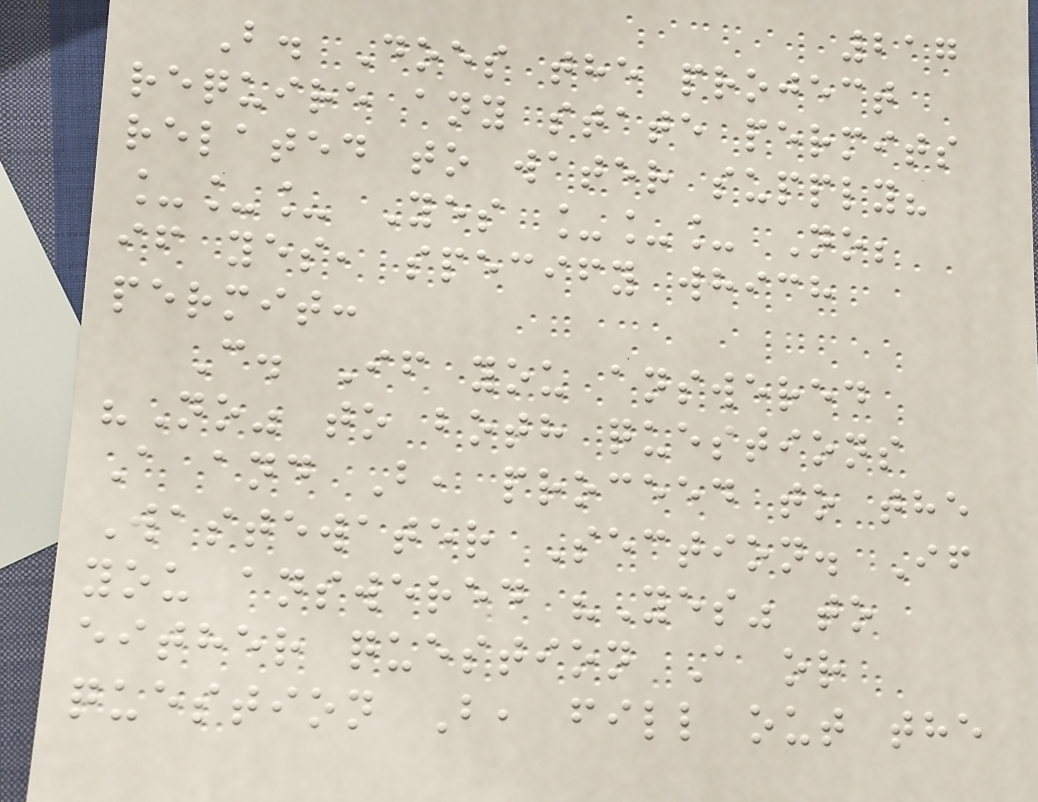217
B. Does the project
require any state permits
related to water supply?
___ Yes ___ No;
if yes, specify which
permit:
C. If you answered
"No" to both questions
A and B, proceed to the
Wastewater Section. If
you answered "Yes" to
either question A or
question B, fill out the
